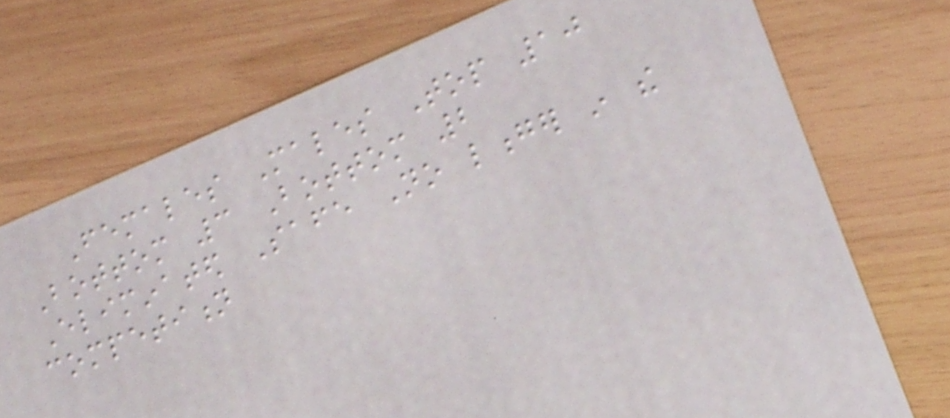Females Males Top 10
Bottom 3 Bottom 2
Eliminated Safe No longer in the
competition
